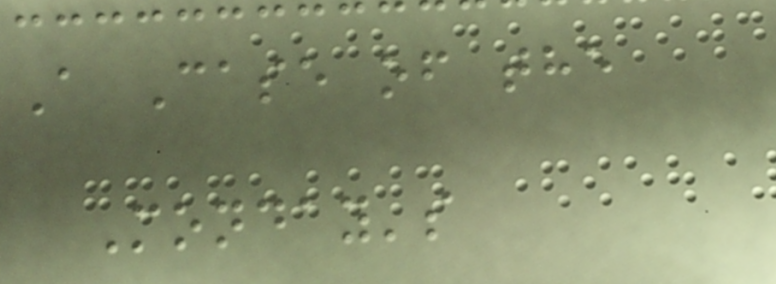A Case of the
Monday's
